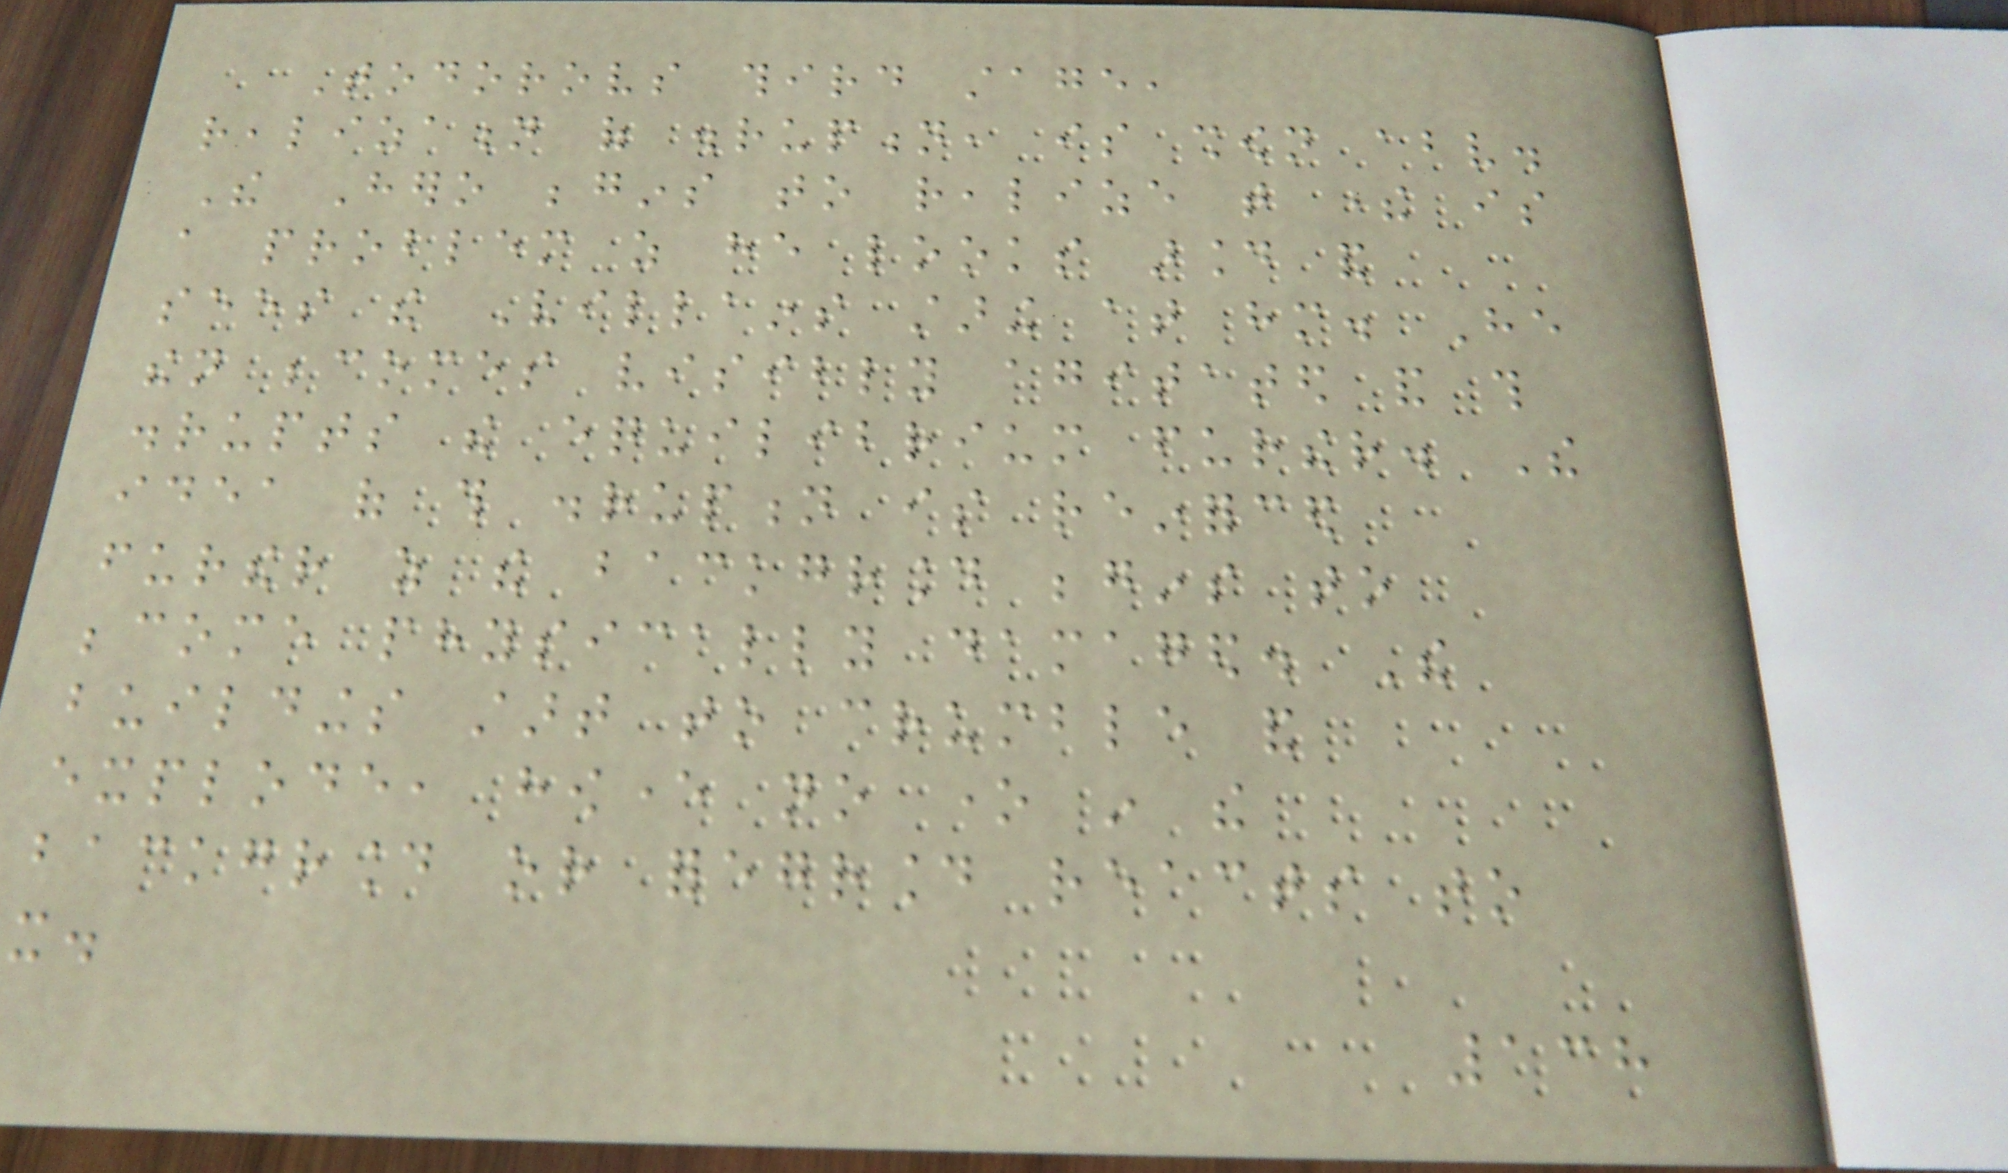Todorovs third stage,
realization of disruption, is shown above.
The Hero begins to realize that there is
a problem as he looks around and
sees the Villains staring at him. He
then becomes visibly agitated and this
disrupts the equilibrium further. The
idea of this disruption is reinforced
further as the background begins to
become physically damaged. The
buildings start to crumble and
explode, however no one in the
background or foreground reacts to
it.
138
